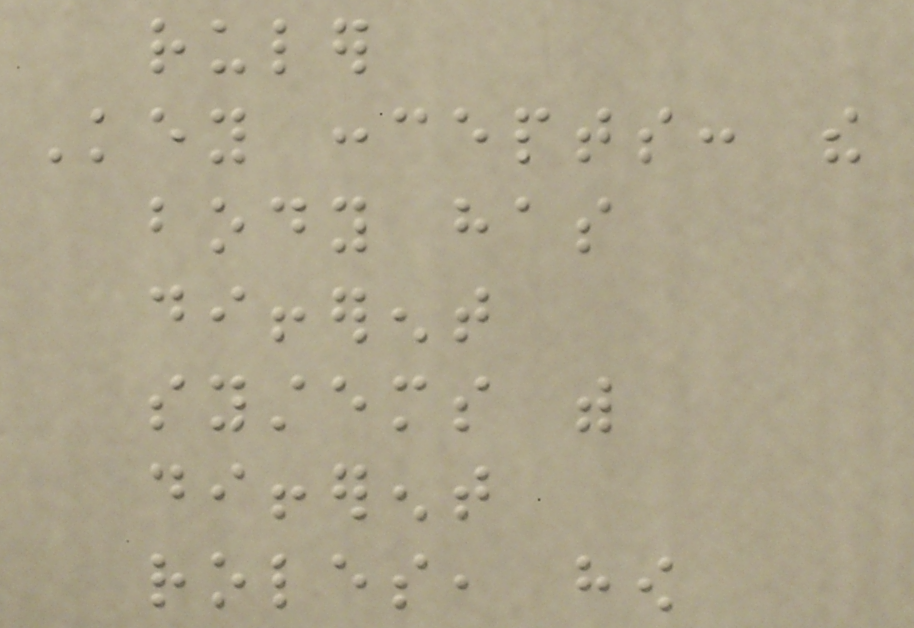ruler
Key concepts: the
body has
different
systems with
different
roles, how
